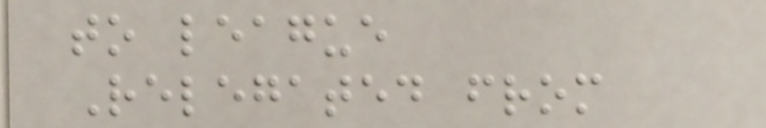to league
Relegated from
